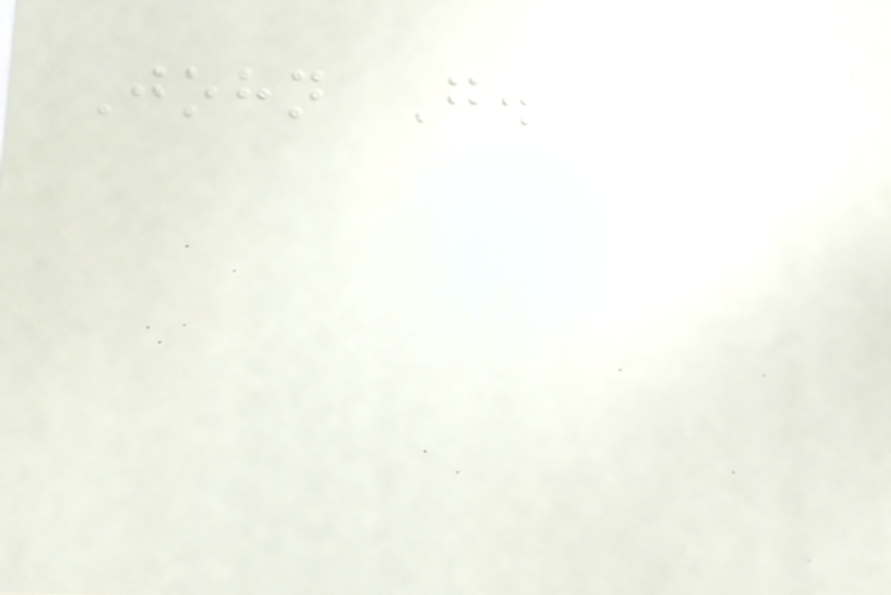John G.
